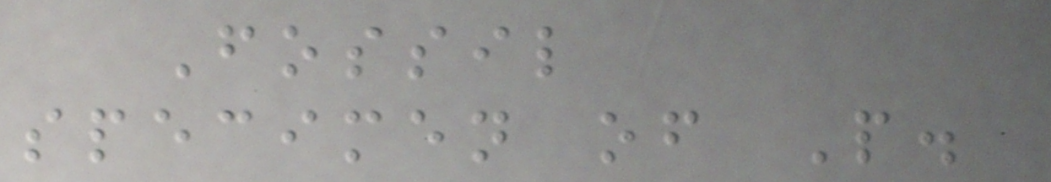Fossil
specimen of P.
